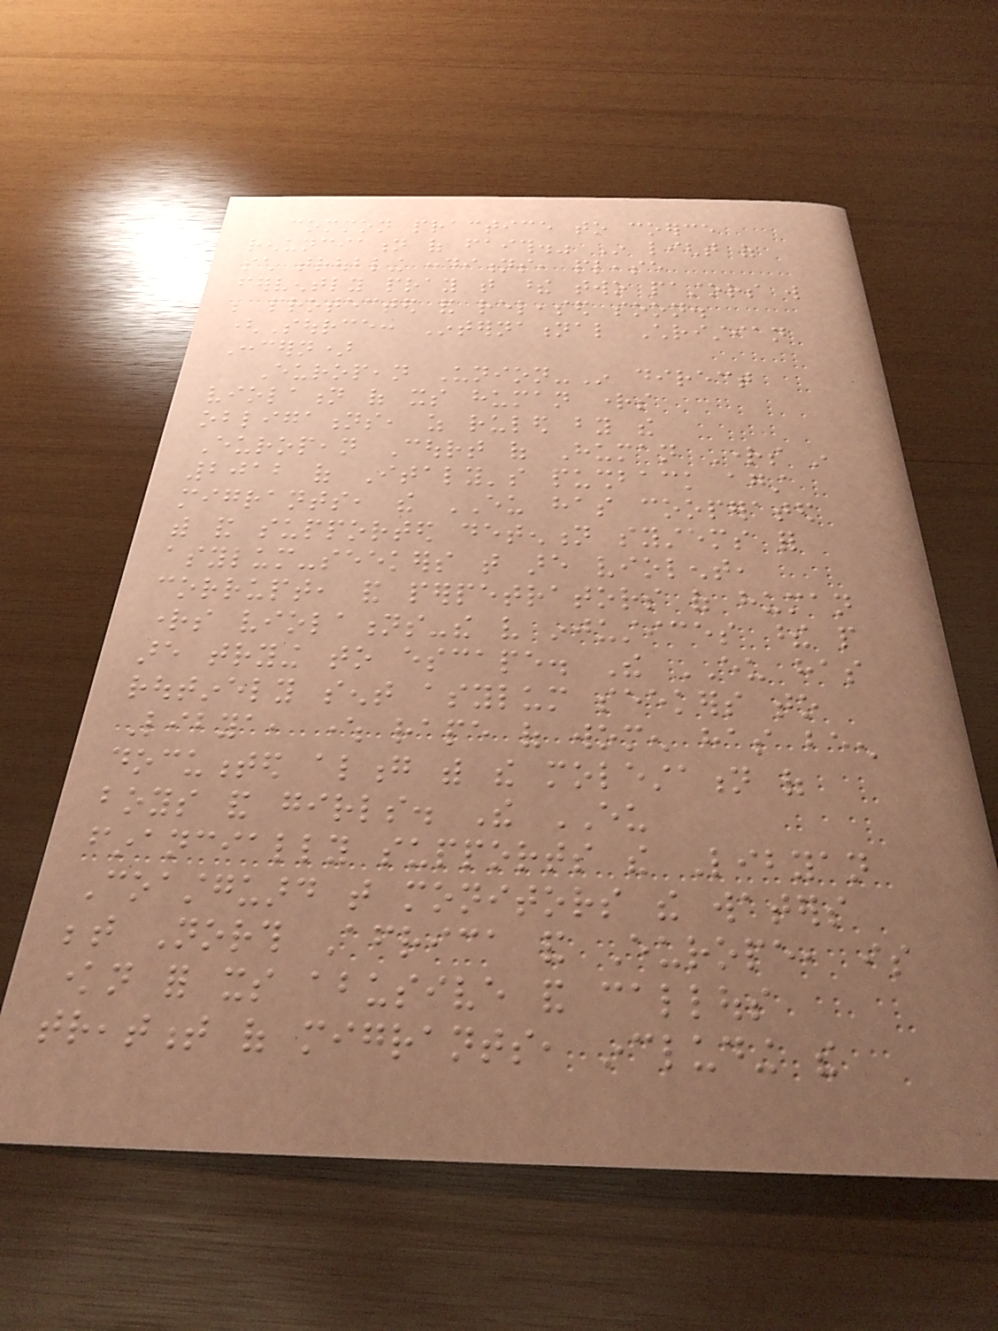common practice to coerce
renunciation of faith." In light of
such troubling conditions, please
fervently pray that these two pastors will
be protected and released soon.
(Source: International Christian
Concern)
European Union-In direct
violation of its human rights
obligations, as ruled by the
European Court of Human Rights in
2012 of Italy's pushback against
migrants, the EU has cooperated
with and supported detention systems for
asylum-seekers that are violent,
corrupt, and perpetrators of human
rights violations-the very injustices these people
are trying to escape. The EU has
routinely sent asylum seekers to
Libya, where rape of women has been
documented along with the molestation of
boys and girls. The EU
financially supports the Libyan
Coastguard that monitors the waters
between North Africa and Europe, is
known for its abusive and callous
treatment of migrants, including the
